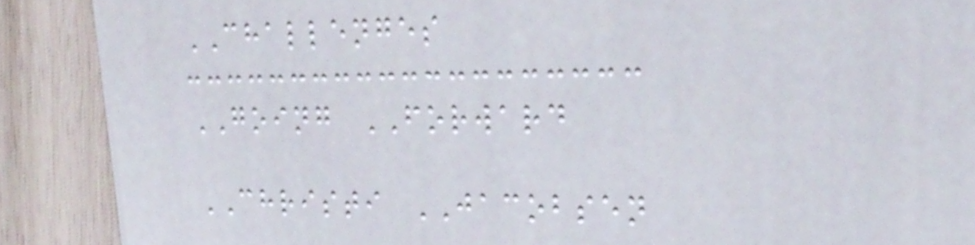CHALLENGES
GOING FORWARD
CHRISTI JACOBSEN
